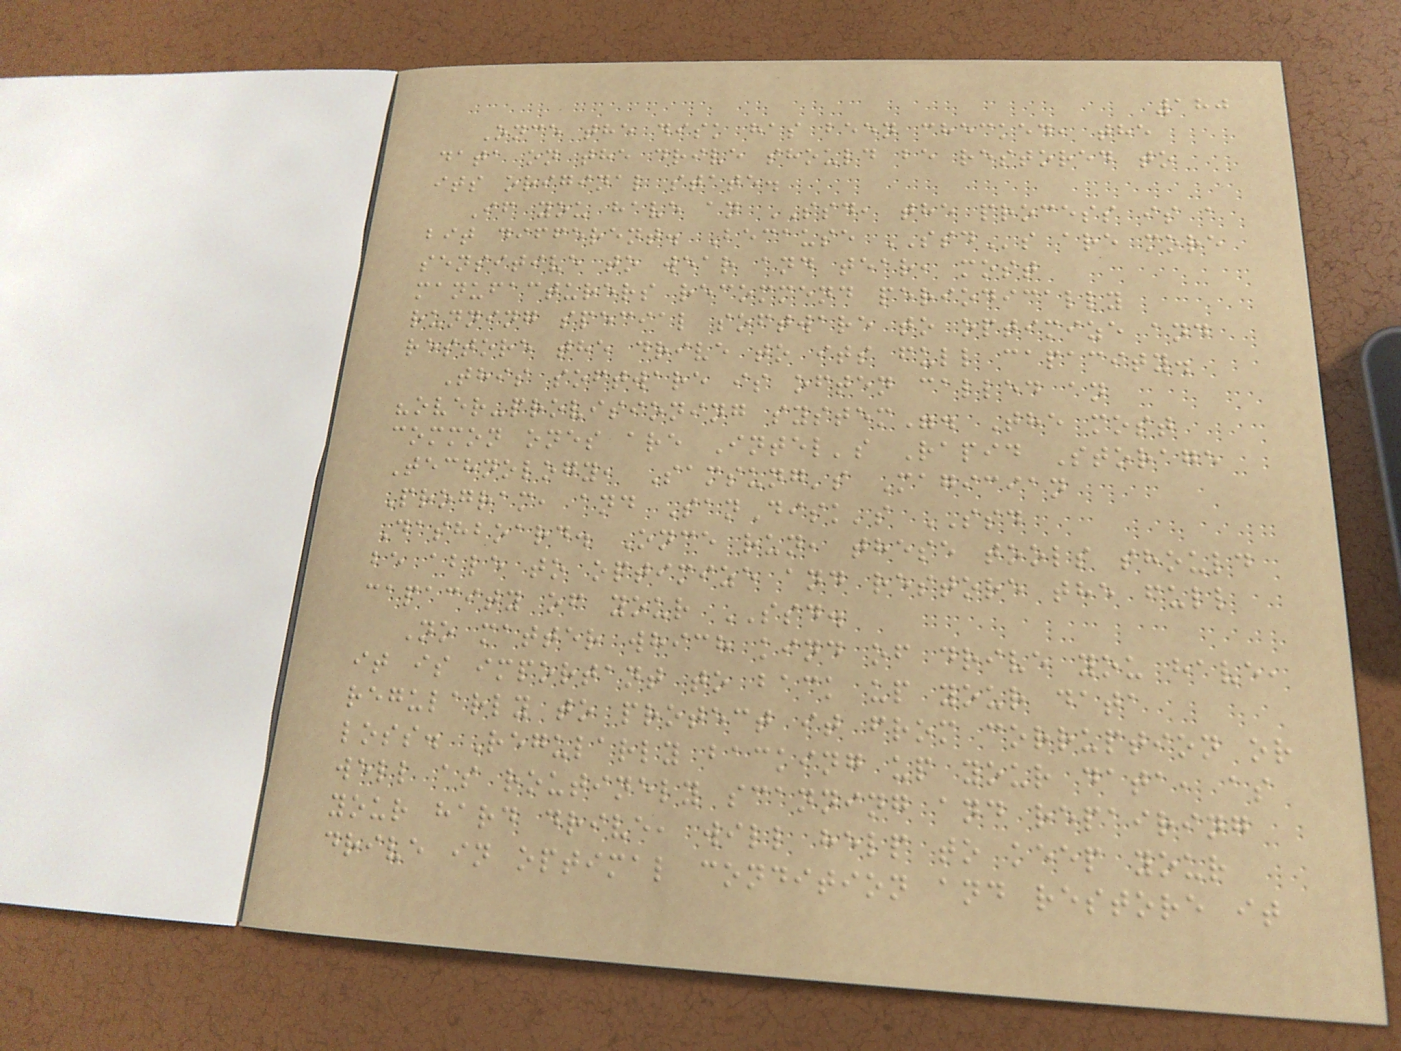180
Once the disk has been checked, the
data on the drive should be restored to
its original state.
If you have an SSD, the process is a
bit different. Because SSDs are more
sensitive to wear and tear, most
manufacturers recommend periodically
running special software to optimize and
restore the drive to its full capacity.
This software is often called an
"over-provisioning system". The most
common ones are Intel's Rapid Storage
Technology, Samsung's Magician
Program, and SanDisk's SSD
Dashboard. Once run, these tools should
be able to optimize and restore the full
capacity of your SSD.
No matter which kind of drive you have,
it is important to back up your data
regularly to protect it from corruption or
loss. Regularly backing up your data, as
well as routinely scanning and repairing
your hard drive, will help to keep your
drive in optimal condition and restore it
